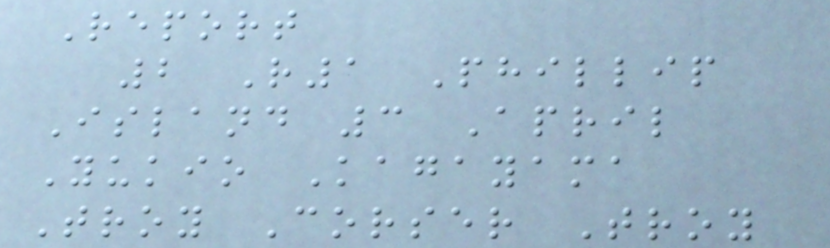Report
2 R1 Phillip
Island 3 April
Yukio Kagayama
Troy Corser Troy
